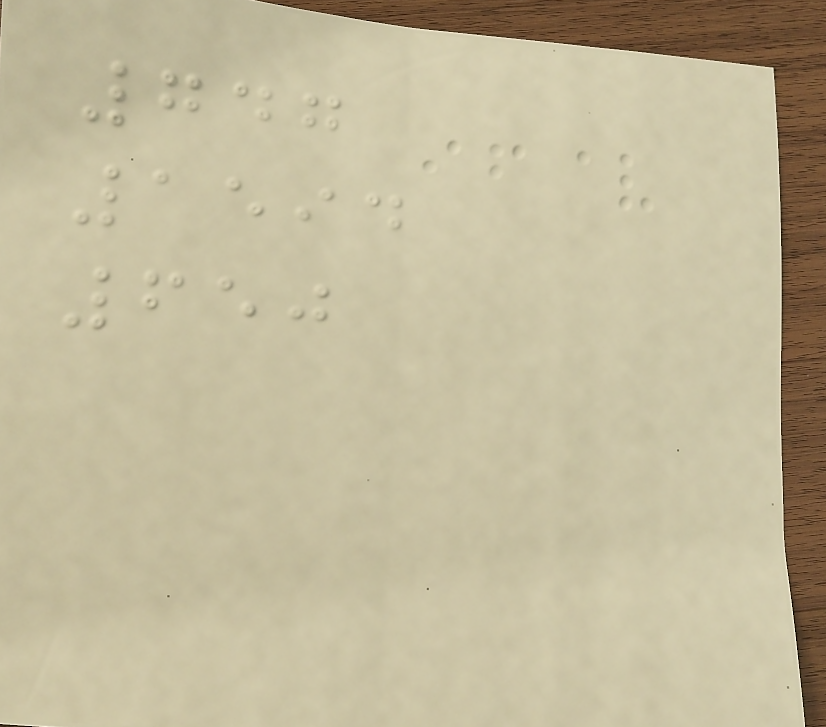747
1594
650
